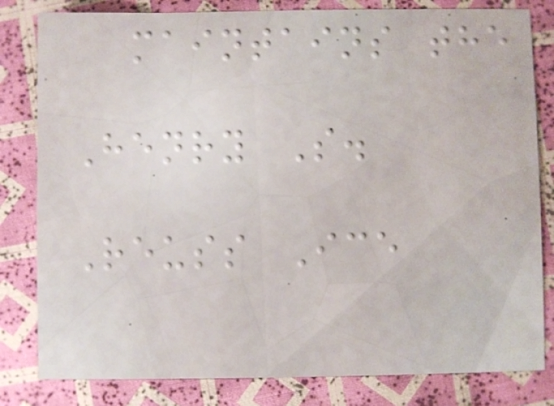maintains the
Henry S.
Reuss Ice
